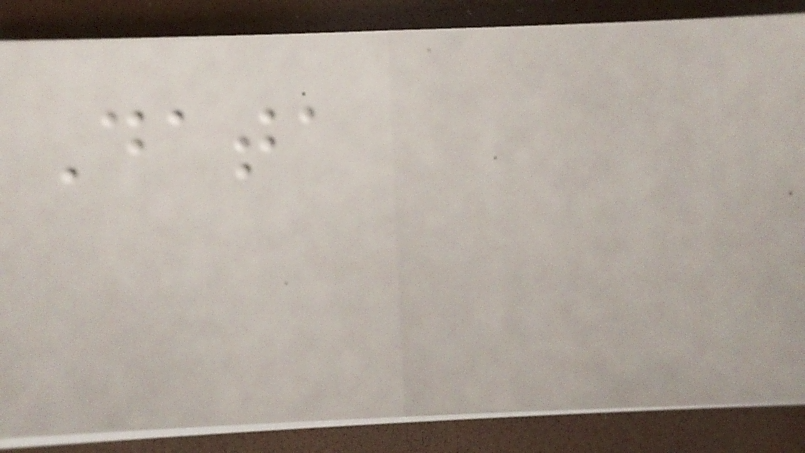Data
